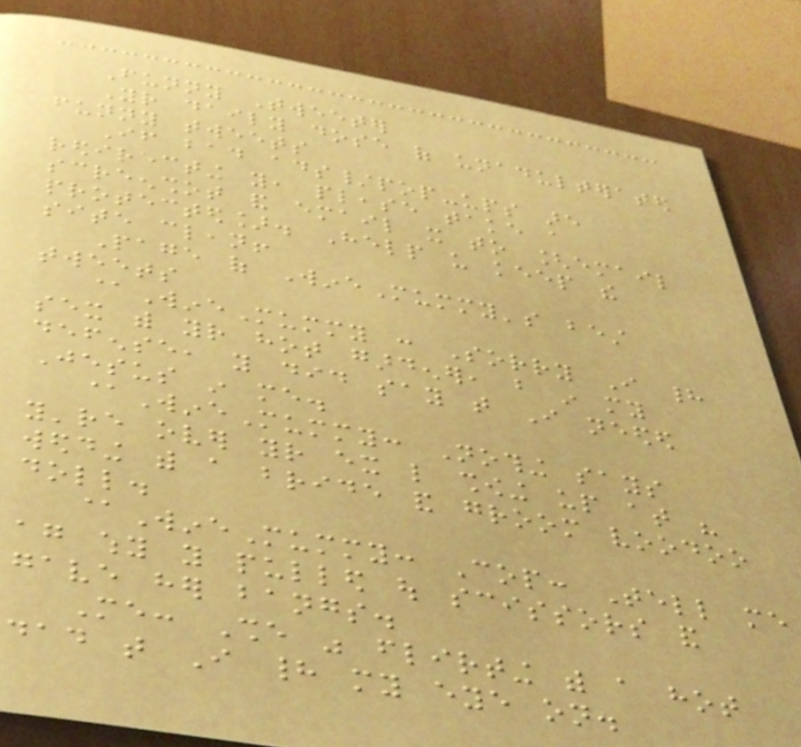Funny Tweeter
Your daily dose of unadulterated
funny tweets
If bad ads/pop-ups are
redirecting you, please take a
screenshot and email it to [email
protected]. Help us keep the
site clean!
Page of WineMummy's best
tweets
@WineMummy : Sorry I had
sex with your hot gardener, but in my
defense, you did say that I needed
Jesus in me.
@WineMummy: Nothing says
you're over your ex like showing up at his
wedding with a bride and groom voodoo
doll.
@WineMummy: Cop: Tell me
again why you pulled out scissors and
gave her bangs.
Me: She was flirting with a hot
dad that I had my eye on.
